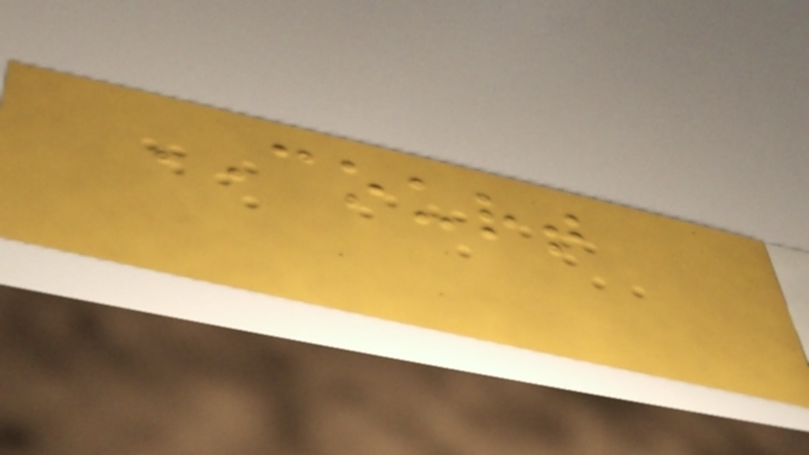COURT
